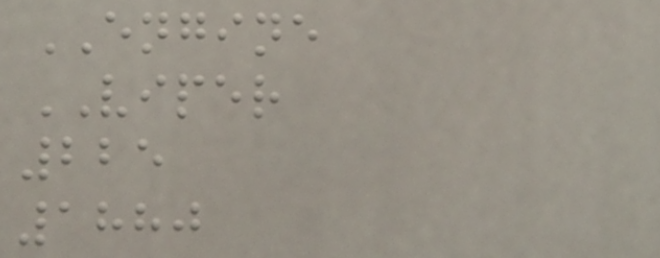ENGINE
VIPER
225
1880
